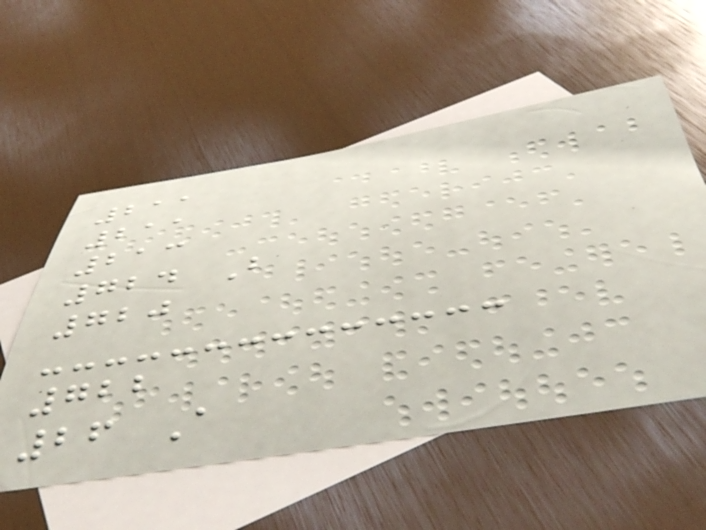211
211
213
724 B
720
722
26 A
